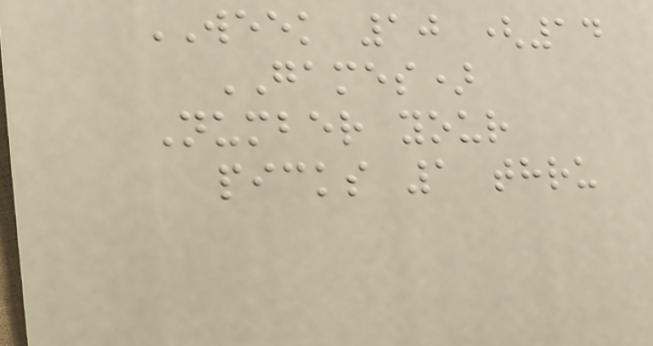WEEK 10 (14
GAMES)
Number your
picks 1 thru
